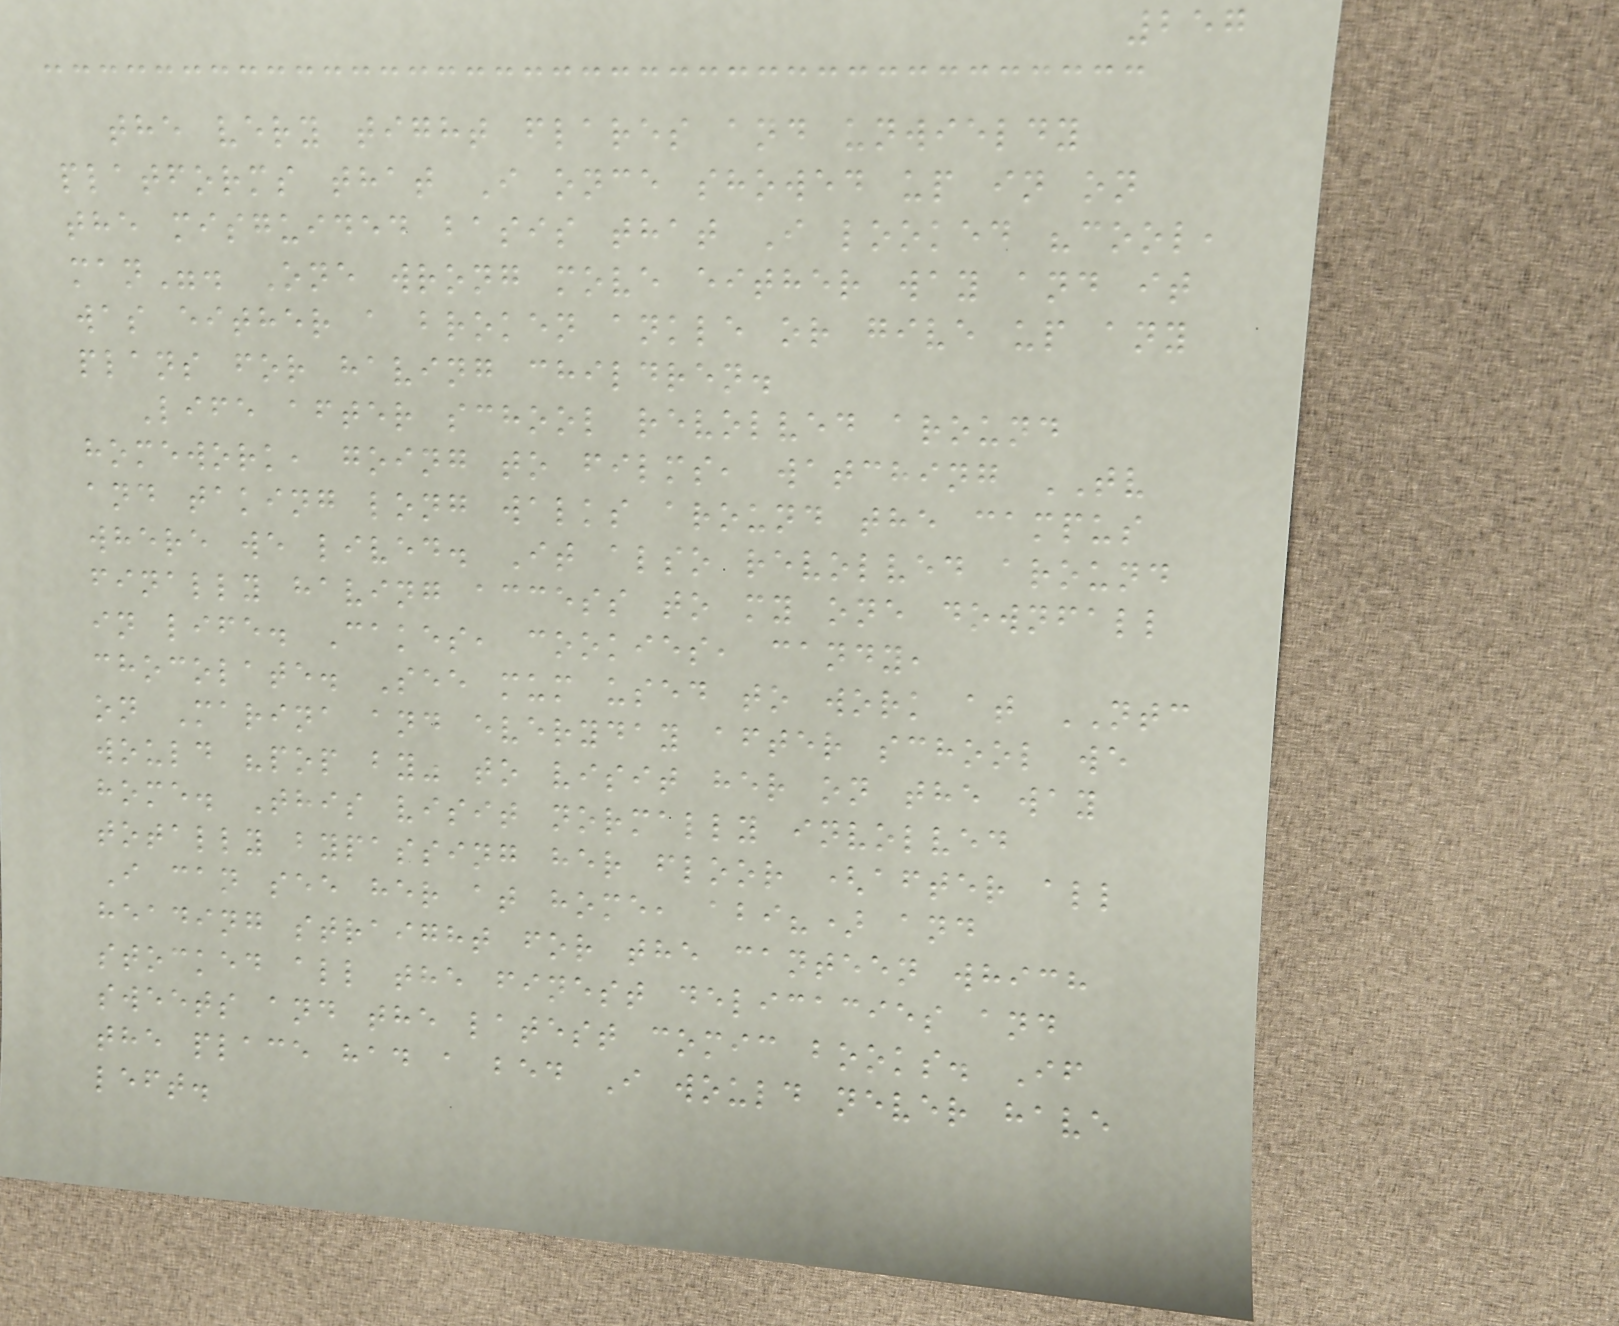257
the very tight flares and unwieldy
platforms that I once showed up in on
the misguided basis that I looked "cool,
man". One wrong move either way and it
was either a broken ankle or give up any
plans for having children.
Life after school revolved around
homework, going to films, watching TV
and taking long walks around the campus
where we lived. It also revolved around
finally having access to my one downfall
in life. Cakes, cookies, candy,
chocolate. See mum used to work at NTC
on Marina and everyday after school we
would "pop by" to visit her on the way
home. This visit normally involved
totally bypassing her floor (after all
I can see her at home, abi?) and
heading straight for the canteen which
stocked all the finest delicacies and
sweets and the latest comic books. If
the place had a bed I would never have
left.
